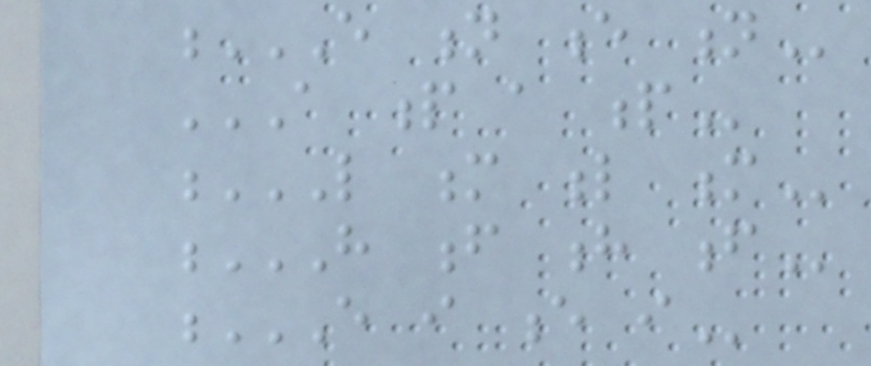E N E N
A P A P
L M L M
H F H F
E I E I
